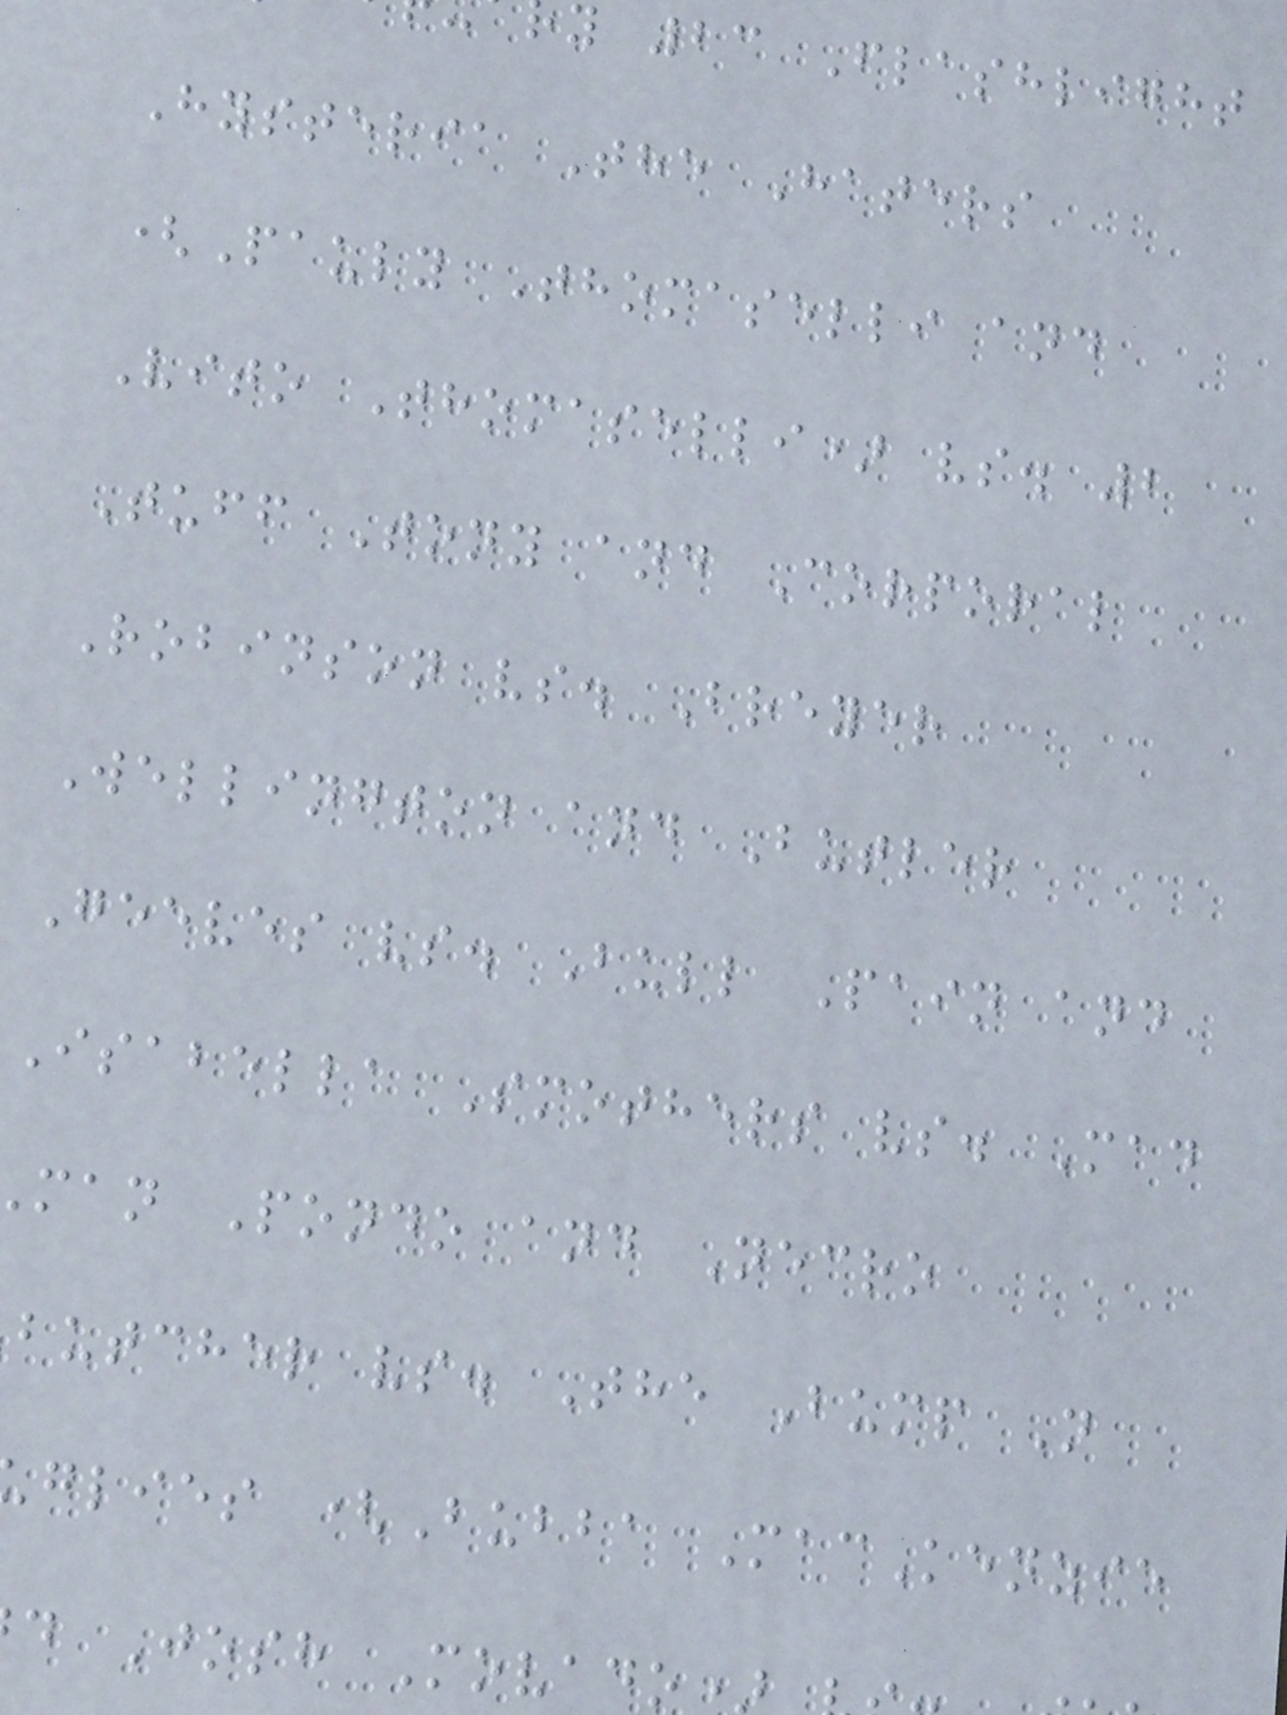y 23 Flashlight
Hysteria The Haters
(Pauly Thomaselli and
Vito Thomaselli) vs. 2
Tuff Tony and Corporal
Robinson vs. Breyer
Wellington and Butler
Geeves vs. Bull Pain and
Isabella Smothers vs. Mad
man Pondo and Necro
butcher vs. The Bump N
glies (Bubba MacKenzie
d Josh Movado
